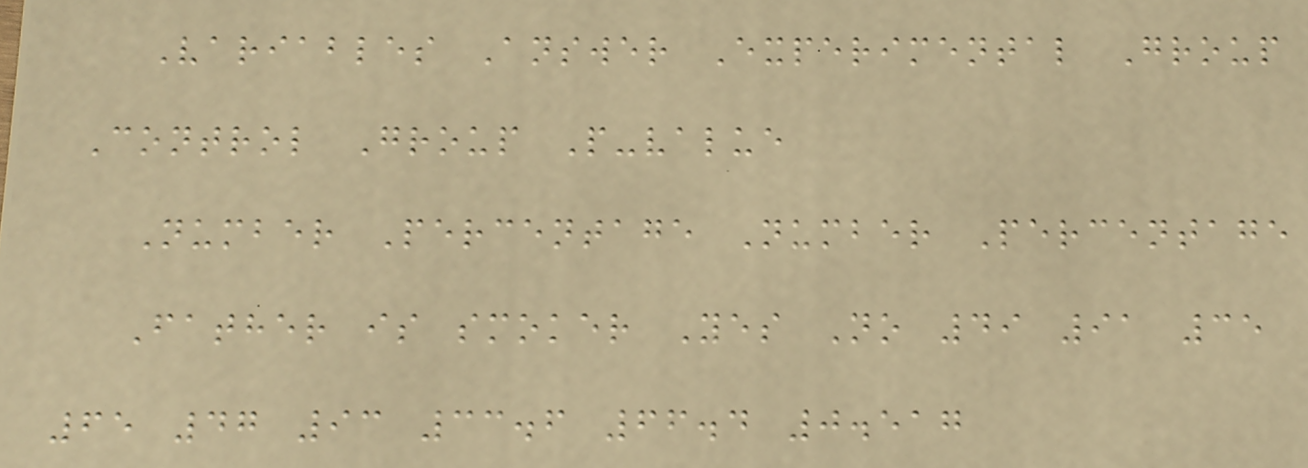Variables Answer Experimental Group
Control Group P-value
Number Percentage Number Percentage
Father is smoker Yes No 49 91 35
65 47 93 33.6 66.4 0.517
